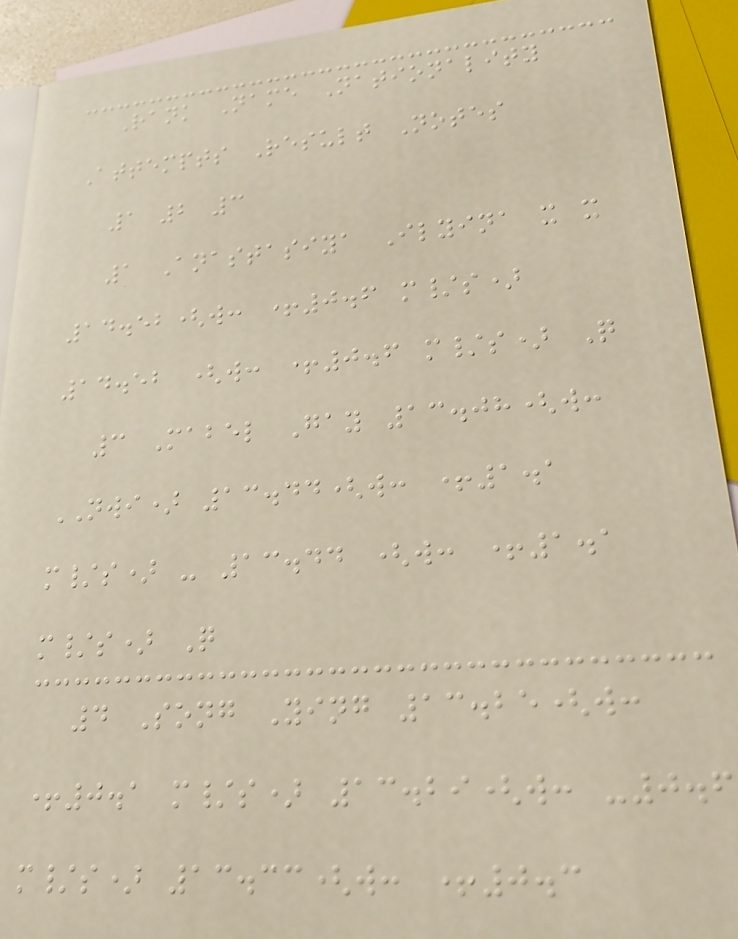Rank Name Nationality
Attempts Result Notes
1 2 3
1 Anastasiya Ilyina x x
14.52(w: +0.6 m/s)
14.52 (w: +0.6 m/s) Q
3 Mabel Gay 13.08(w:
NWI) 13.44(w: +1.1
m/s) - 13.44 (w: +1.1
m/s) Q
4 Song Ying 13.25(w:
+0.1 m/s) 13.29(w: -0.6
m/s) 13.33(w: +0.3
